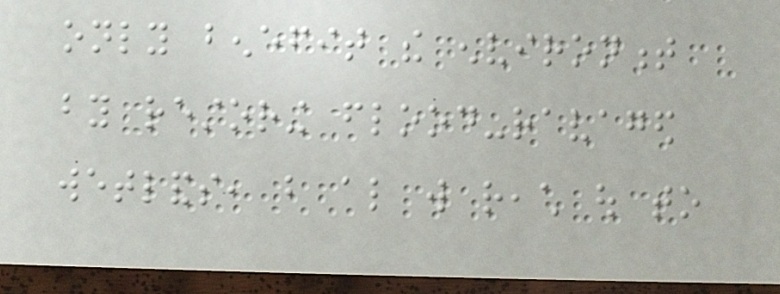only benefit the environment
by restoring flood-ravaged
wetlands, but also will reach out to
